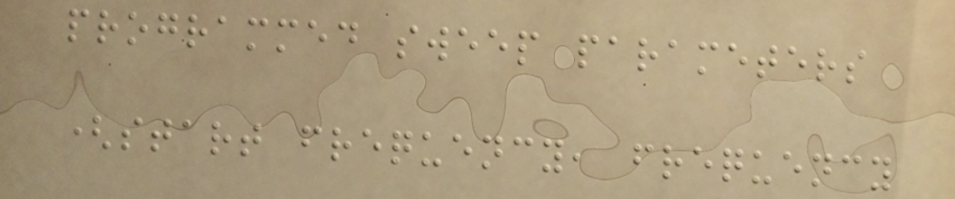programmed sweep parameters
(start frequency, frequency
